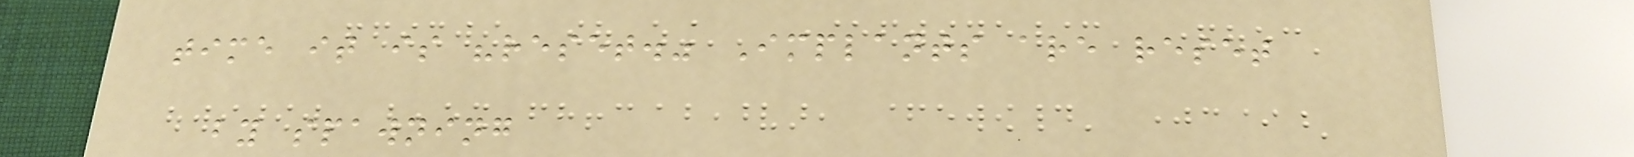time it is "reset." Implants are reset
by spawning
